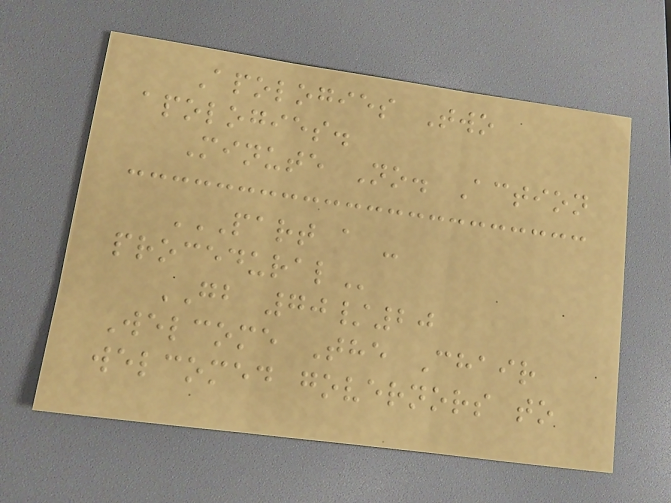Apologies Two
apologies.
Minute No. Action
PART A -
PROCEDURAL
GB 70/20
Welcome The Chair
welcomed governors to
